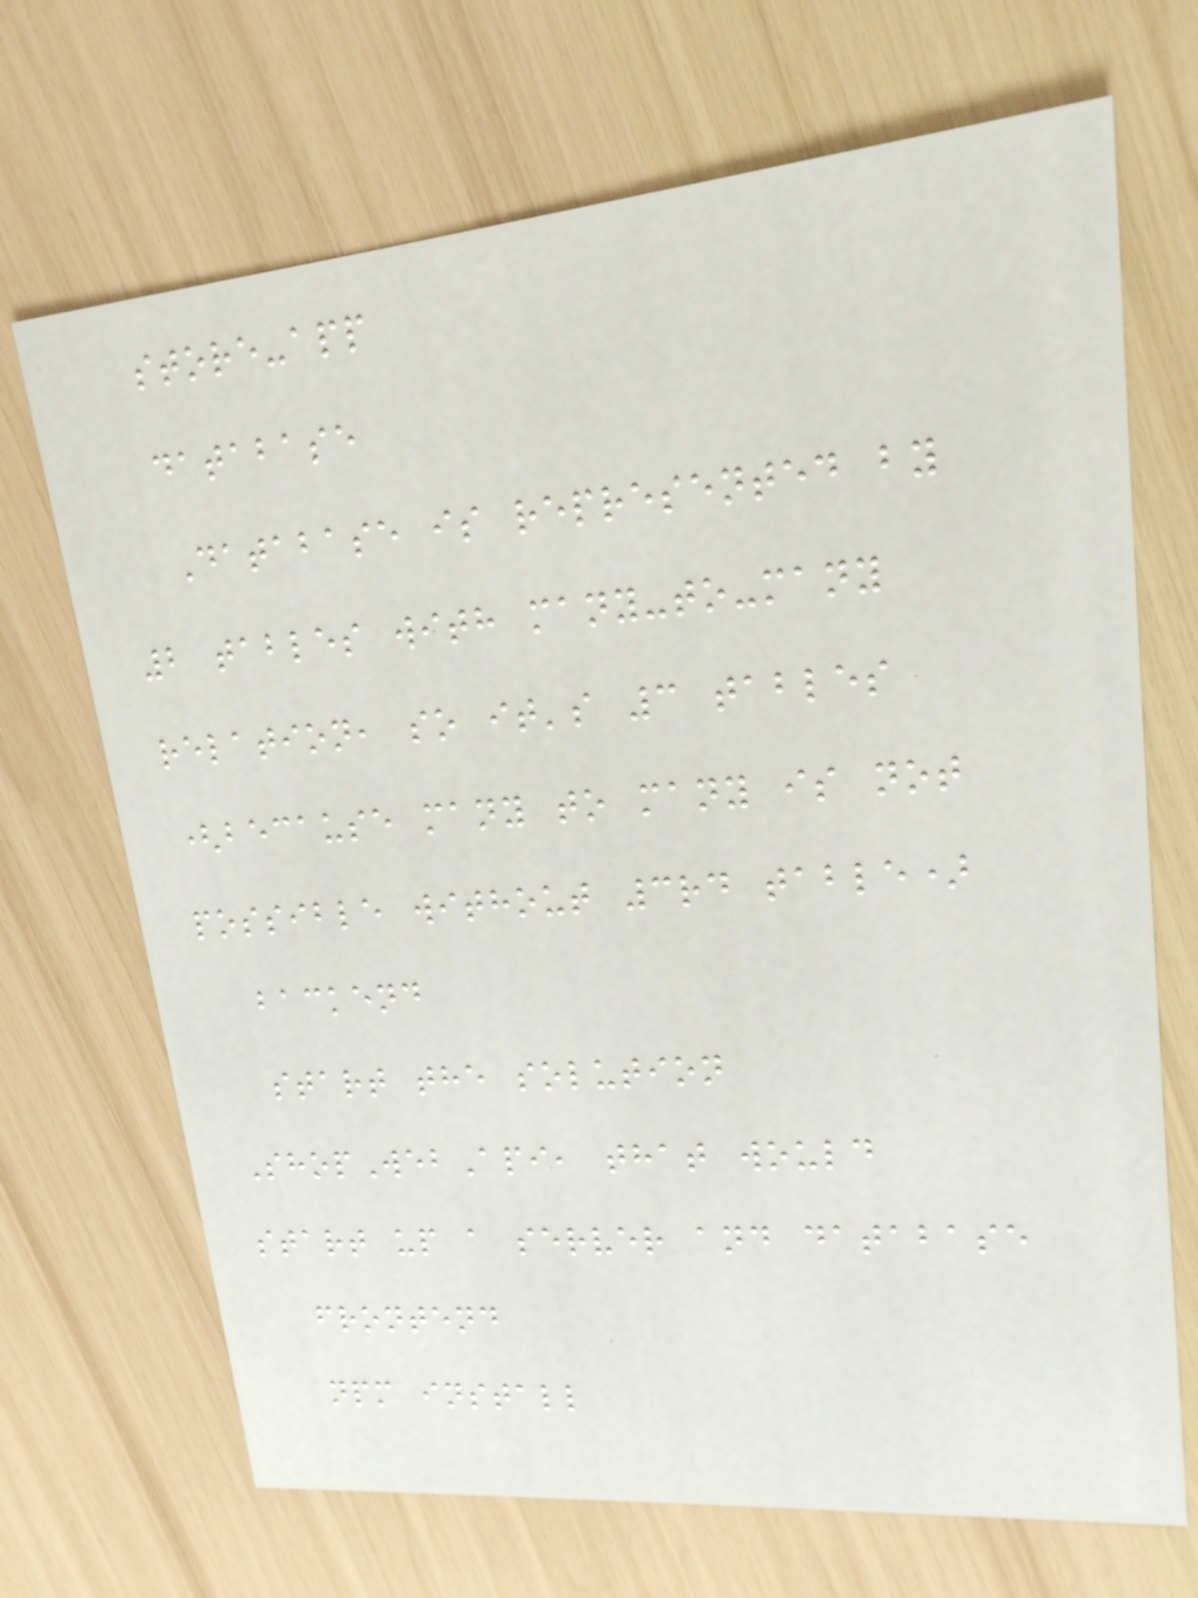store-app
database
Database is represented by
2 tables with many-to-many
relation, so it's 3 tables
(because many to many is not
possible without 3rd table)
backend
start the solution
ShopWebApi, that would
start up a server and database
frontend
npm install
